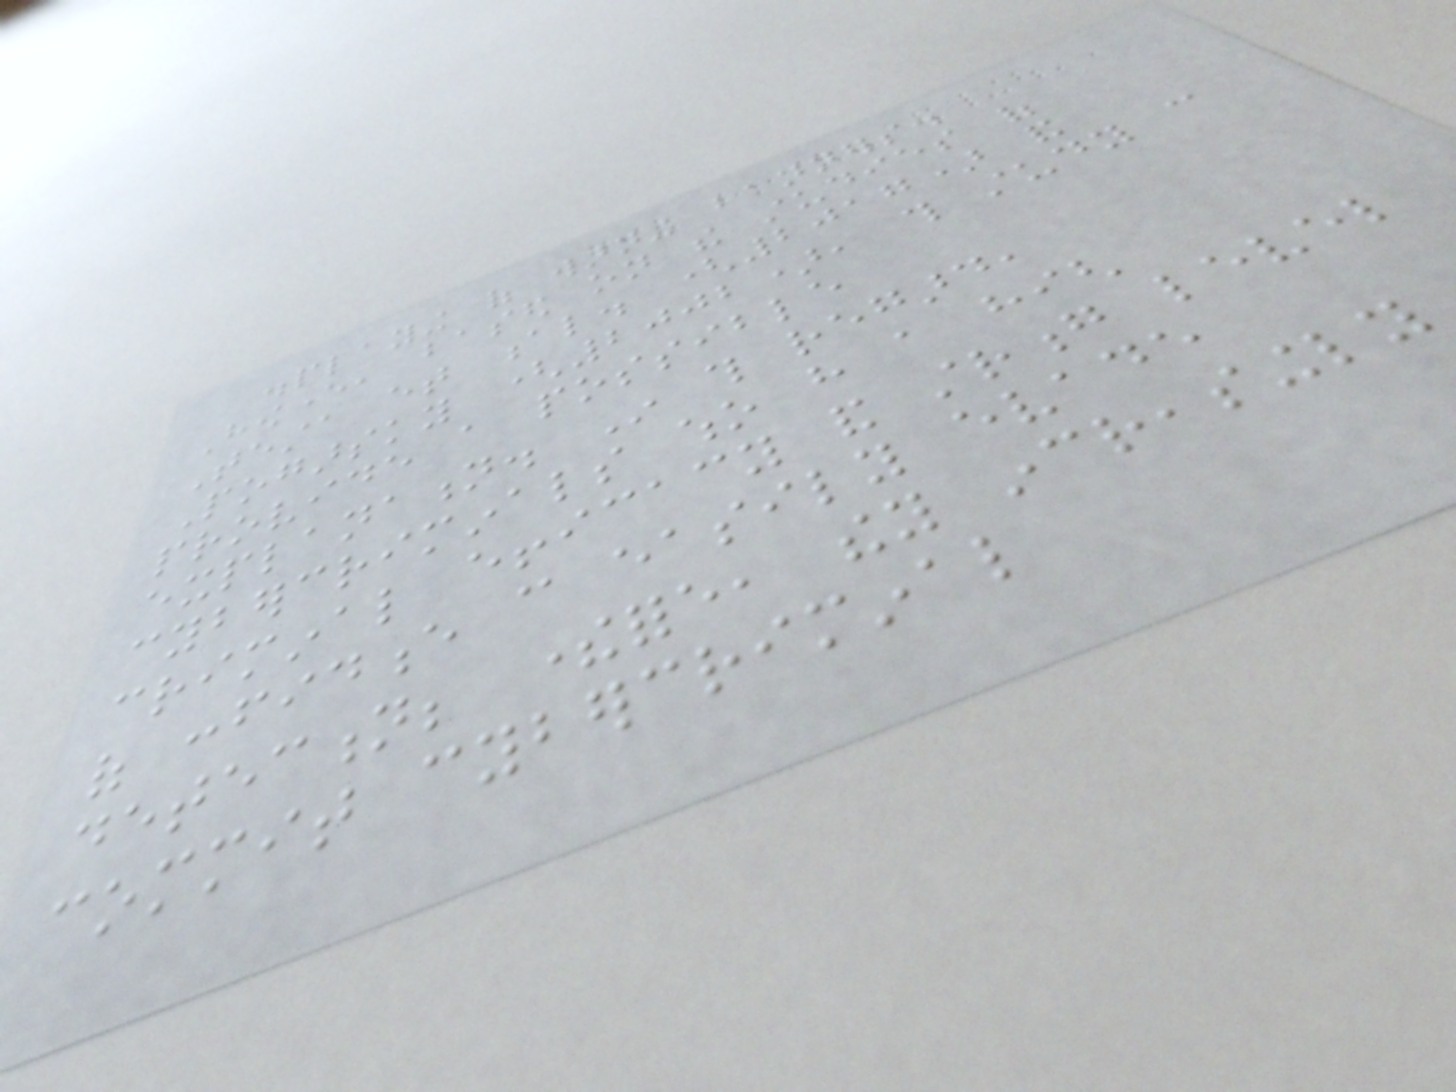displaying of warning banners.
However, based on the studies of
Testa et al. (2017) and
Pogarsky (2002), this study can
provide a possible
explanation. In this regard,
cybercriminals who have a high
criminal efficacy and strong level
of confidence can easily evade
detection; therefore, they increasingly
commit cybercriminal
